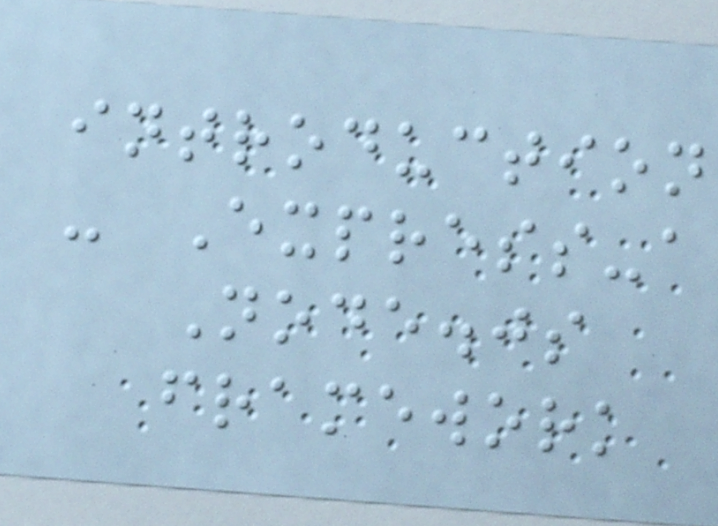introduction
- Express-a
Node.js
framework
